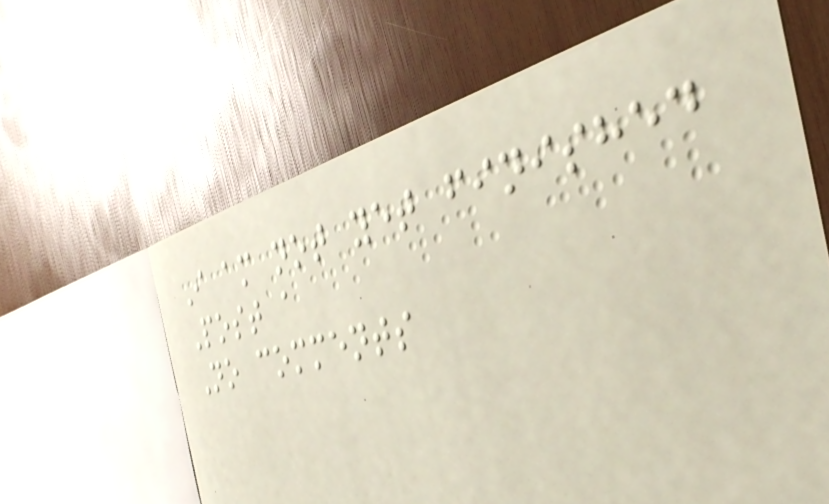I am not yet finished
Post a
No comments
